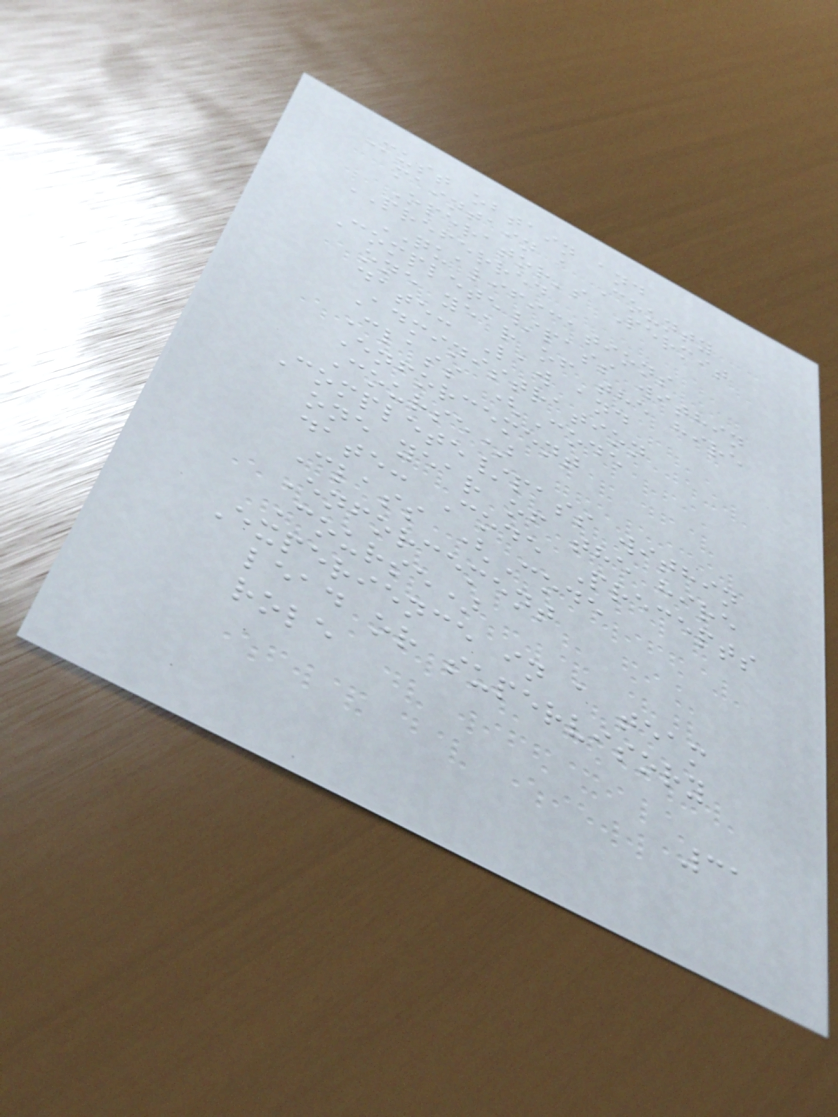Must obtain and
maintain a County
Operator's Permit
PREFERRED
QUALIFICATIONS
Complete/pass within
one year of the hire
date: Law and
Administration
Class (Code
Enforcement
Course)
Complete/pass within
one year of the hire
date: Code Precepts
Class (Code
Enforcement
Course)
Experience in a team
lead or supervisory
role
31
